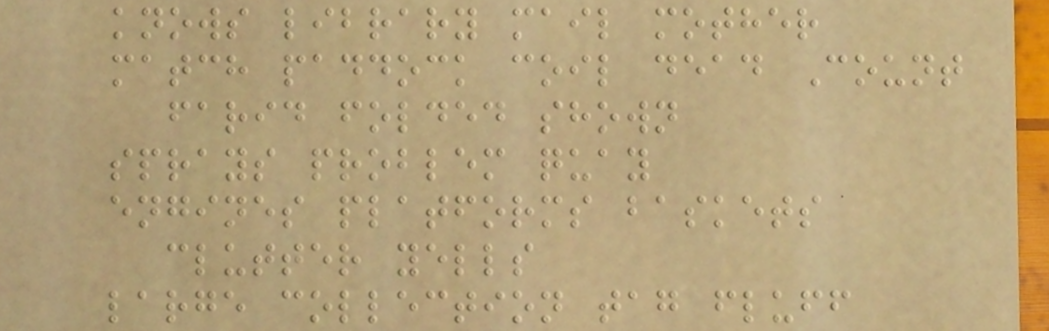knows library mail mother
match paddock coil dead Count
farid folded shown
sprays problem quay
engines platforms baskets
clutter yells
large collection tag fluff
